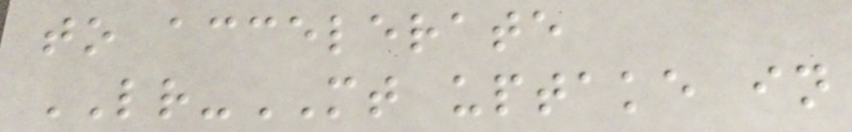to accelerate
LR-MT uptake in
